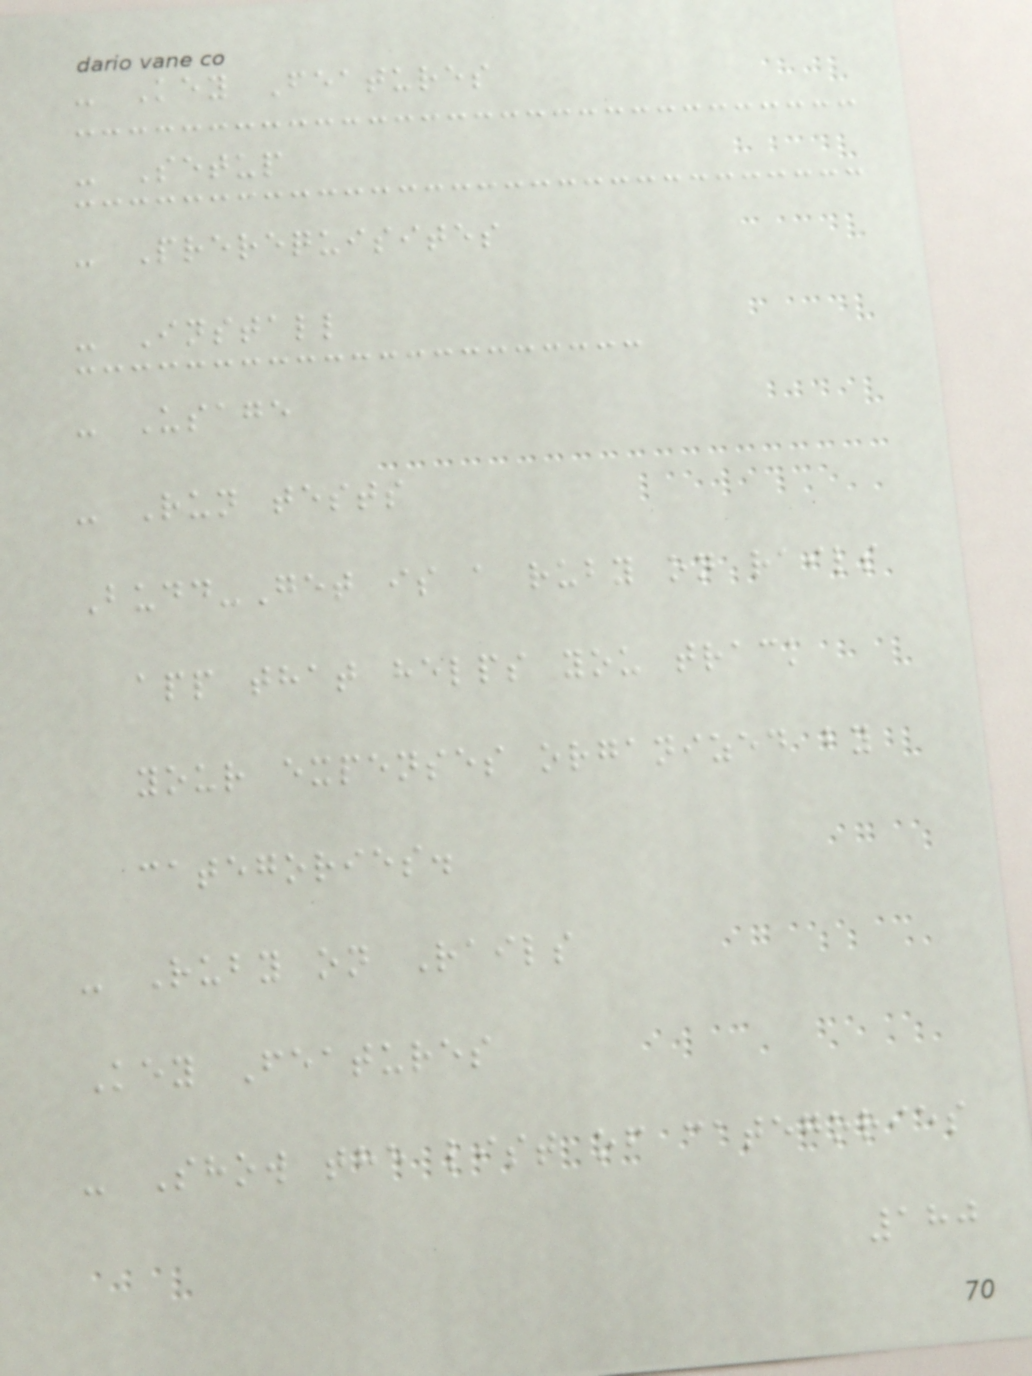- Key Features
- Setup
- Prerequisites
- Install
- Usage
- Run tests
Budd-Get is a ruby on rails
app that helps you track
your expenses organized by
categories.
- Ruby on Rails
Key Features
- Show the list of categories
180
